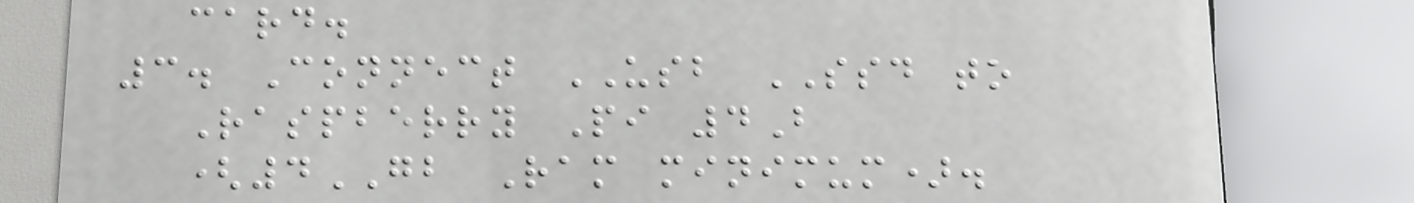card.
3. Connect USB SSD to
Raspberry Pi 4B
(4GB Ram minimum).
